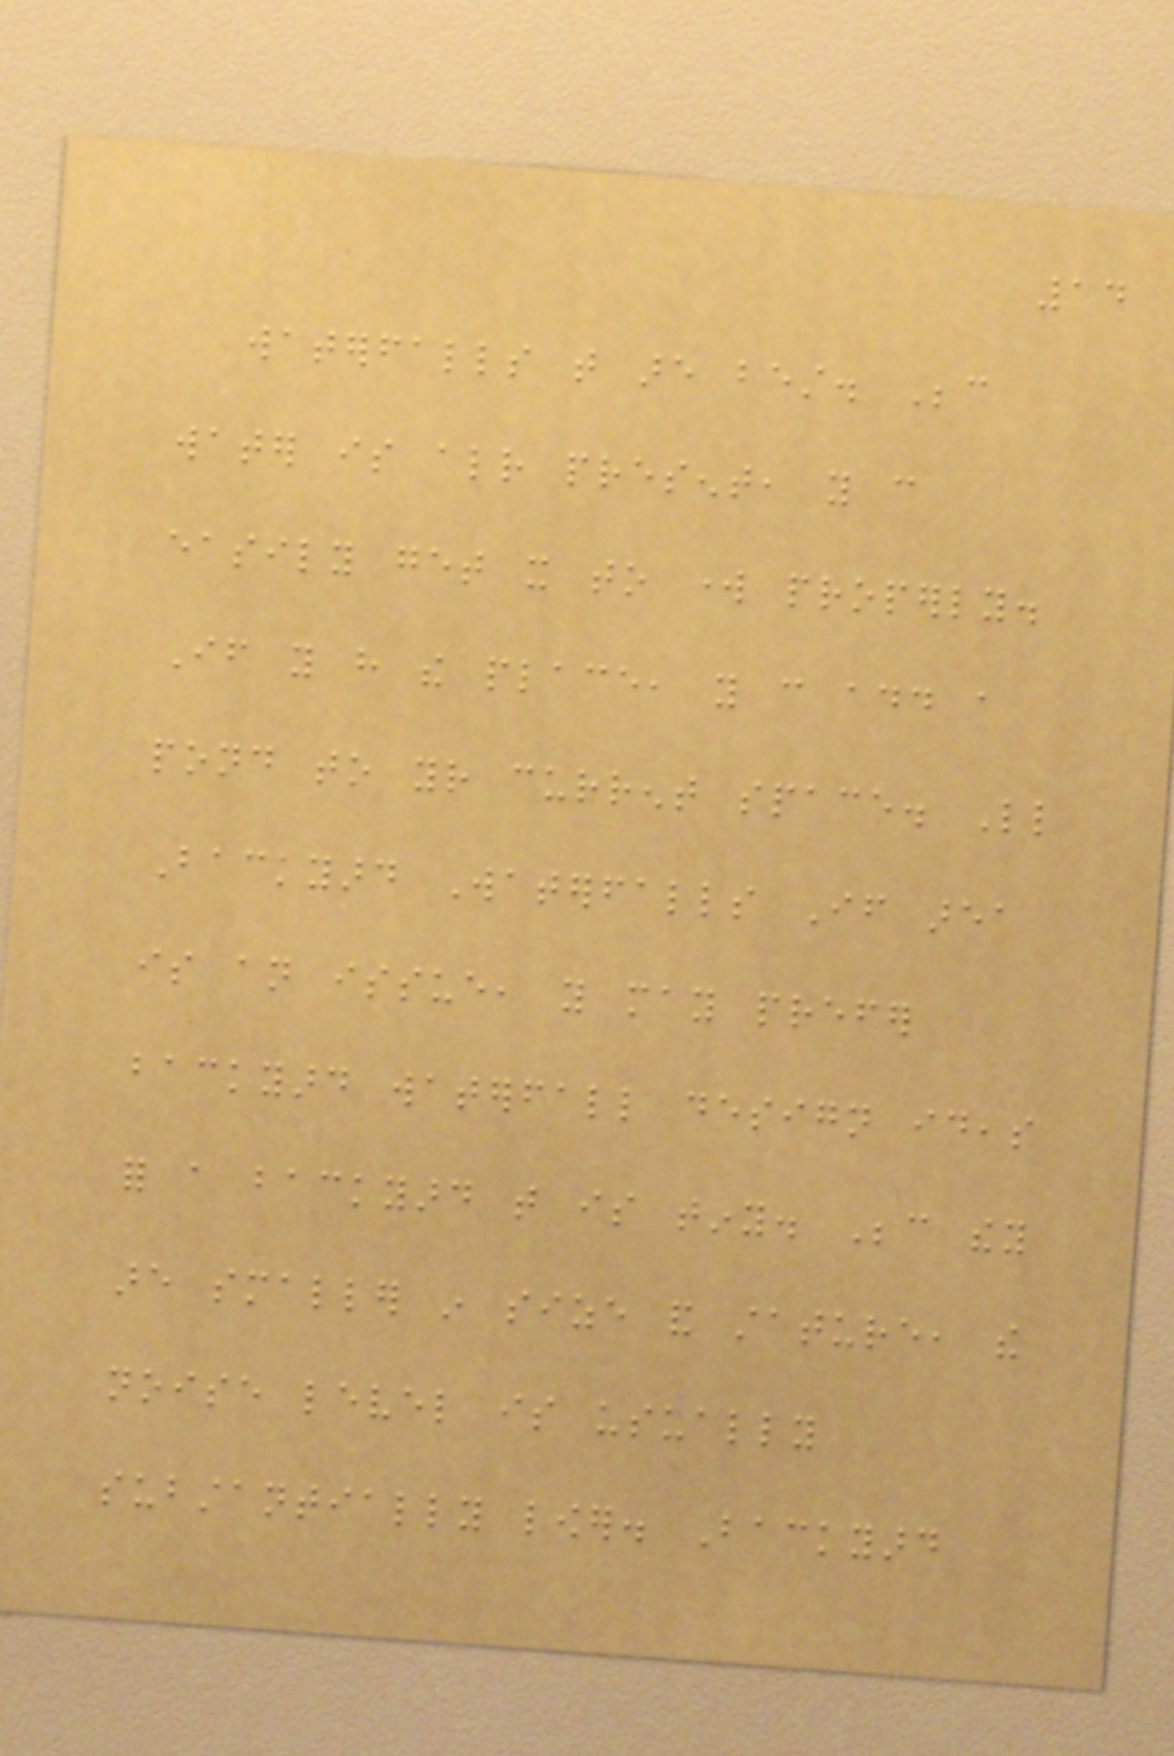14
waterfalls that are best. Because
water is already present, you can
easily get it to work properly.
If you have the place, you can add a
pond to your current space. Little
Backyard Waterfalls If area
is an issue, you may prefer
backyard waterfall design ideas
for a backyard that is tiny. Because they
are smaller in size and stature, the
noise level is usually
substantially lower. Backyard
